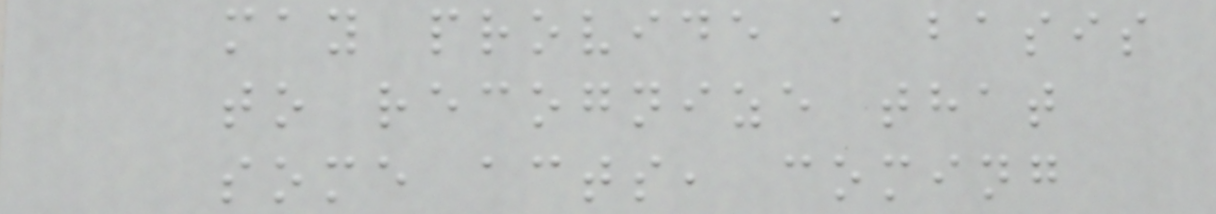may provide a basis
to recognize that
some acts, coming
